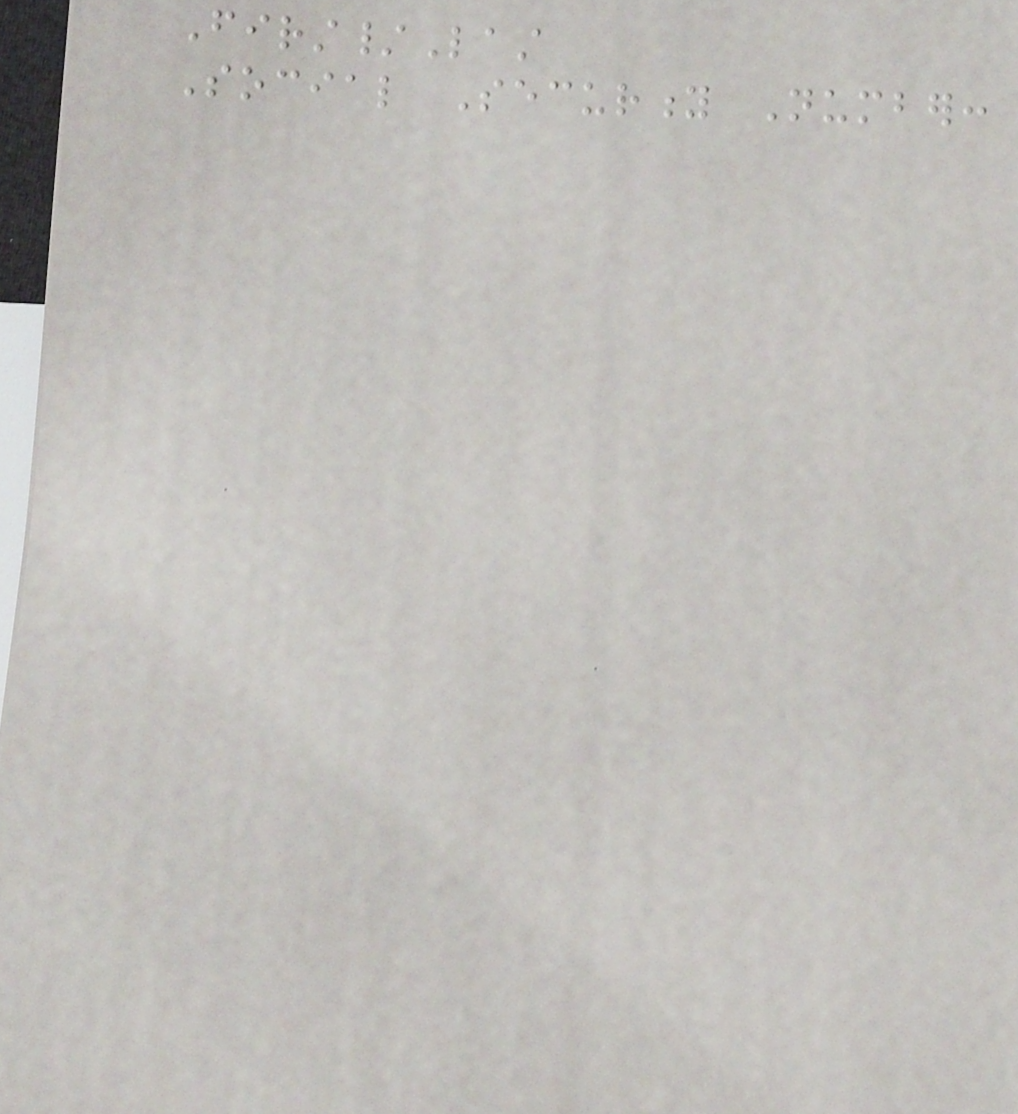First/Last
Social Security Number:
